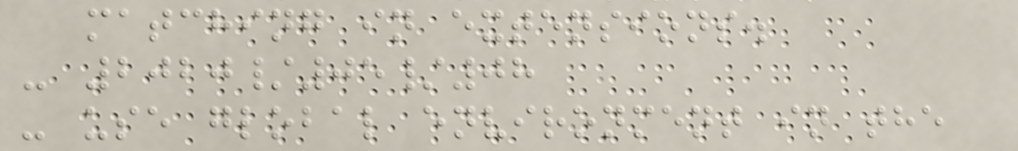matching in extensions.
- 2020/05/08
- use global environment in the
